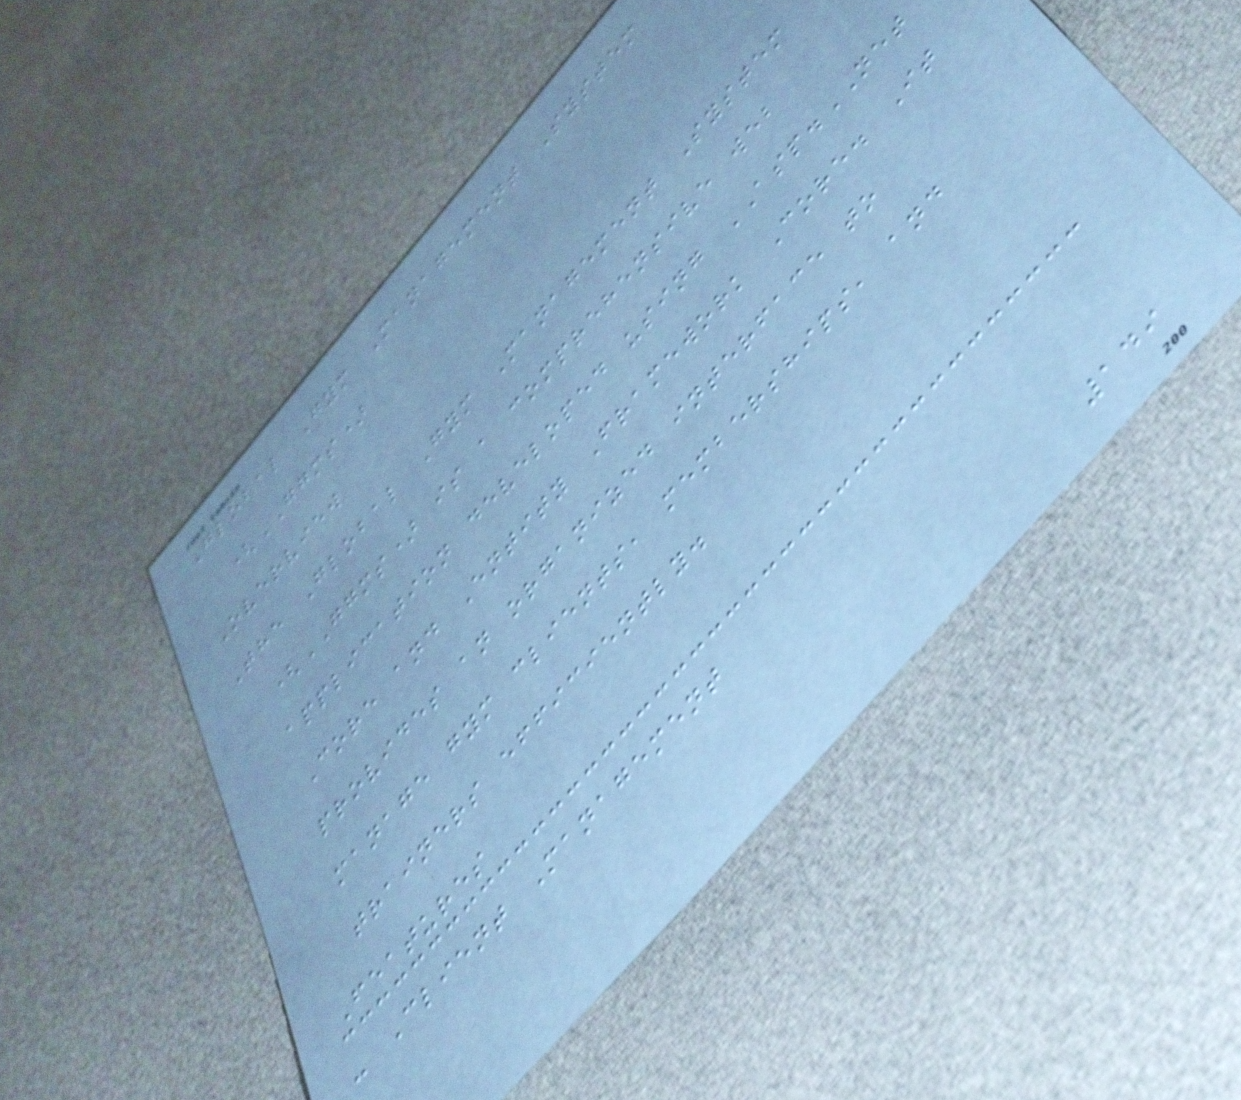Global Gym Management System
(GGMS)
Overview
The Global Gym Management System
(GGMS) is a comprehensive web
application developed using ASP.NET
Core and Entity Framework Core. It
provides an organized interface to
manage gym clients, memberships, and
trainers efficiently.
Features
- Client Management
149
